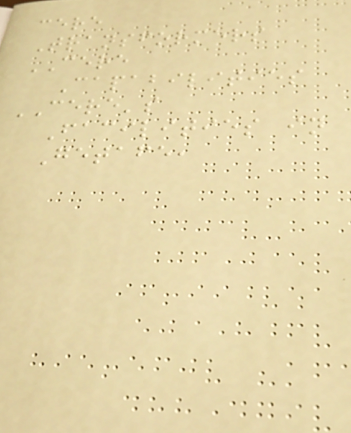cere
Transformers
CERE
Capabilities
CERE's
Facilities in
Getafe,
